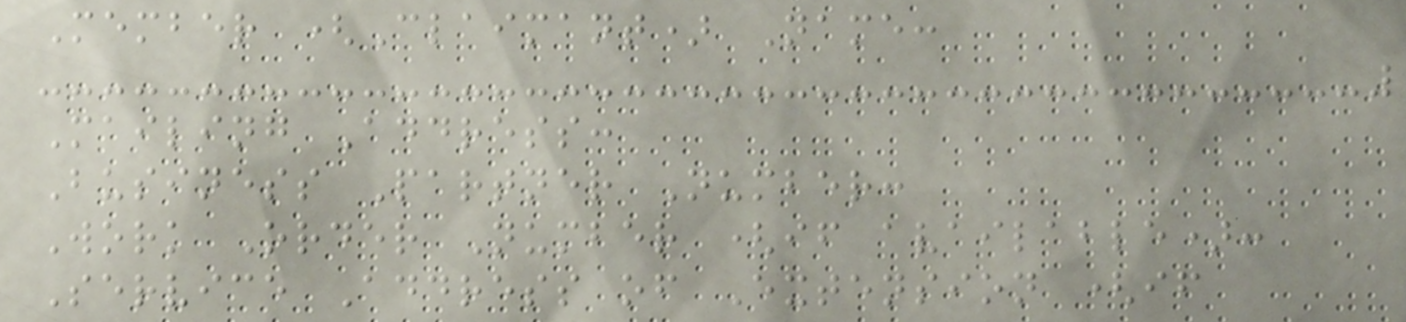Member (Claimant) Name:
Mailing Address:
Business Partner Number:
Work Order Number (if available):
Service Address of Extension (if
